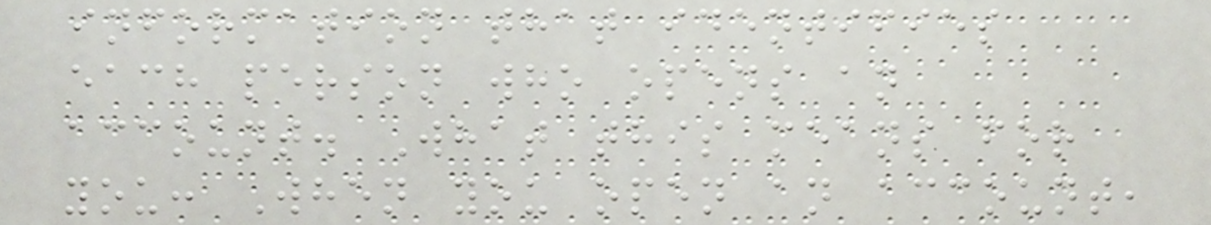information that identifies
each person who opens an
account. What this means for
you: When you open an account,
